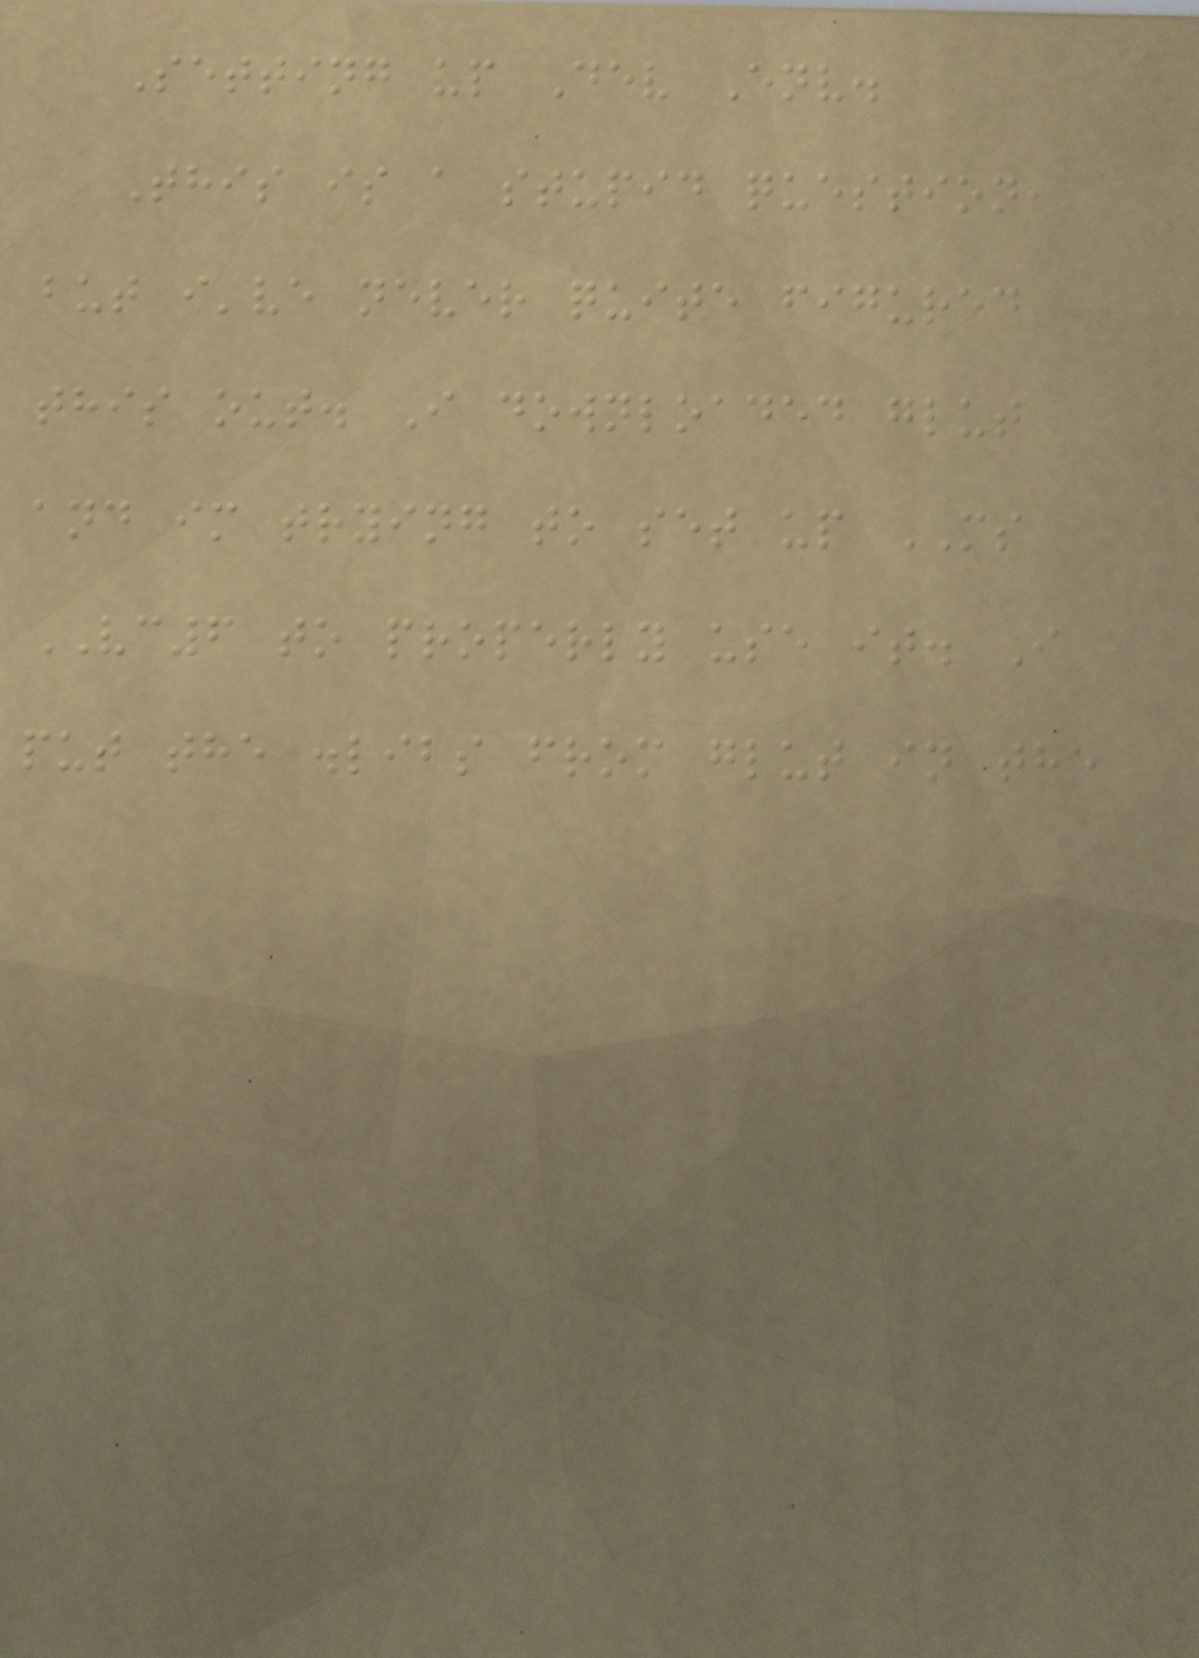Setting up Dev Env.
This is a stupid question,
but i've never quite figured
this out. I downloaded glut
and im trying to set up MS
VC6 to properly use it. I
put the .libs from glut in the
